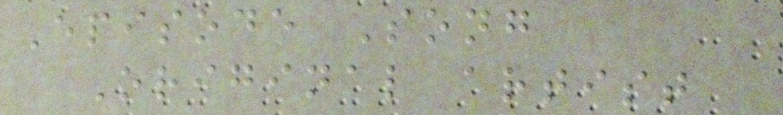Episode Song
Original artist
